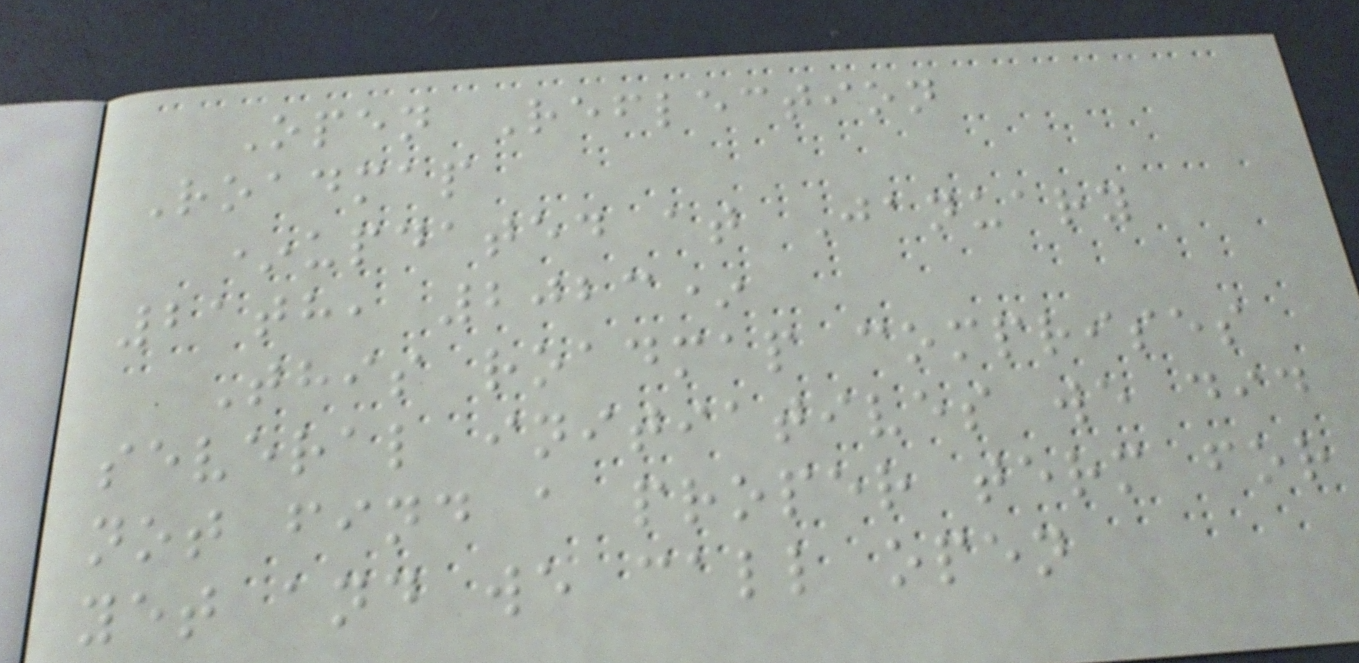Open Reflection
Roadmap
*updated at January
21th, 2023*
This roadmap comprises
several initiatives we did
not find a proper term for
yet and we call open
